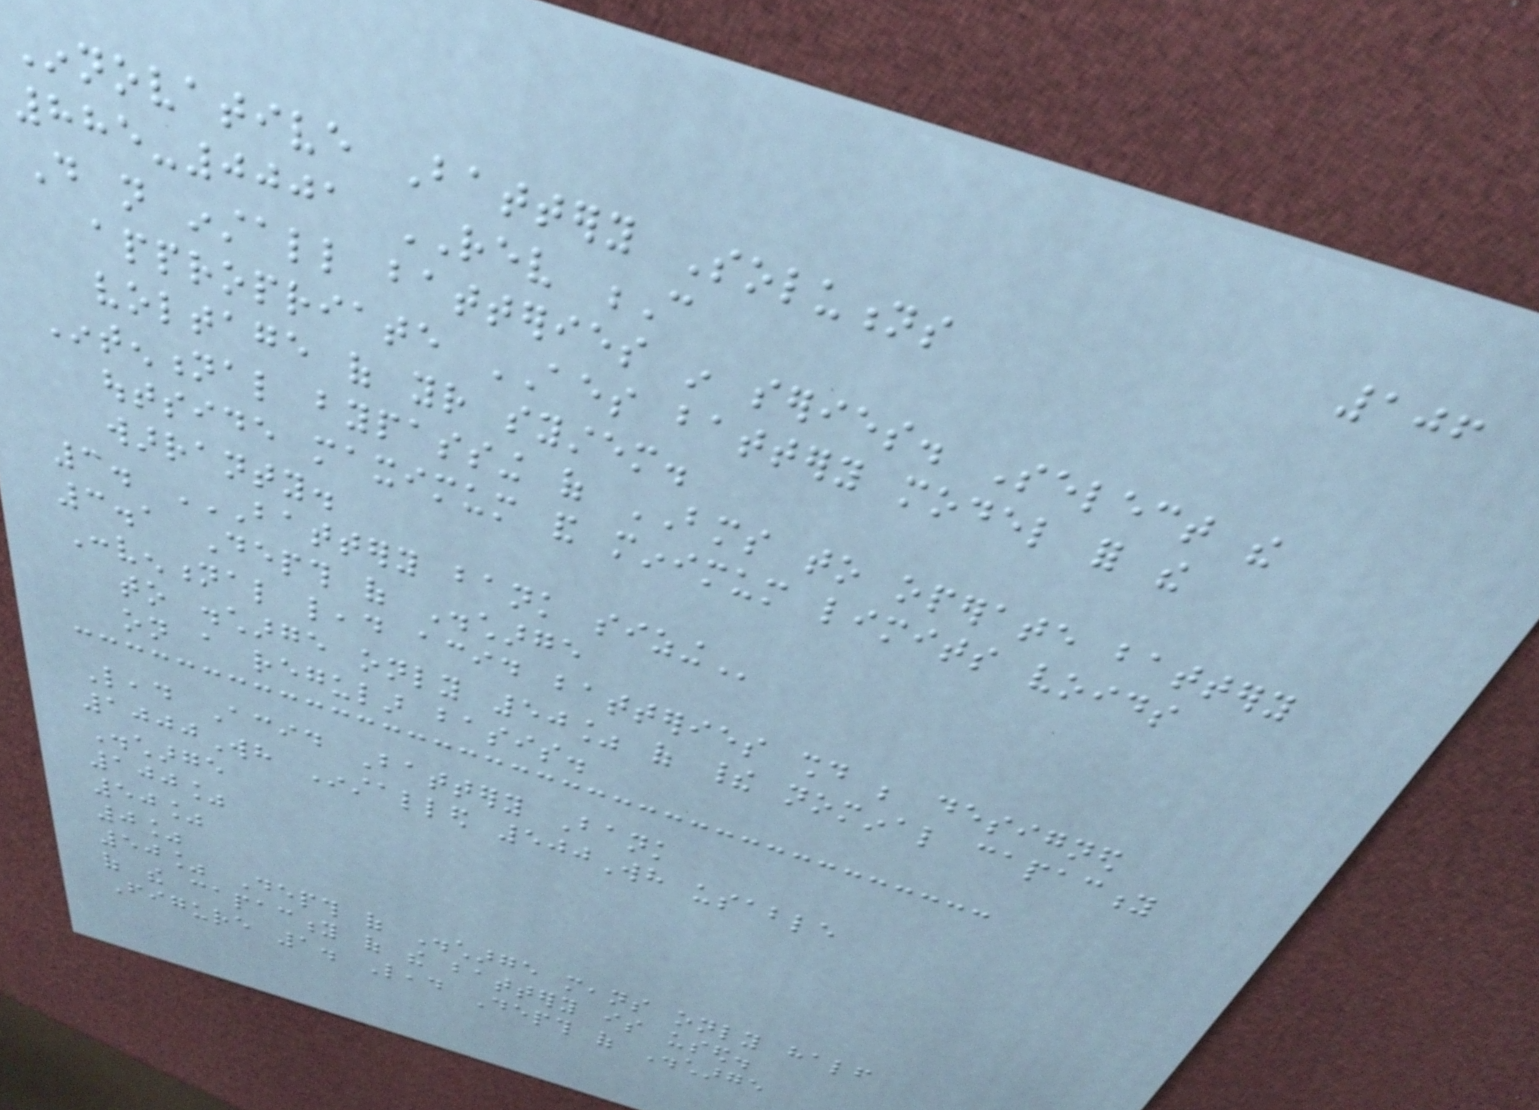106
Innovative Battery Solutions
885-0001 REV C
Do not install batteries in series. Select the
appropriate AES battery model for the
voltage of your system.
Intentional bypassing of BMS to operate battery
outside maximum and minimum limits voids
warranty.
3. BATTERY BANK SIZING
3.1 Depth of Discharge
Conventional lead acid batteries should be designed
to discharge only 50% of their nominal capacity
on a regular basis.
Lead Acid Battery Bank
1000Wh Installed 500Wh usable
Discharge
100%
50%
0%
50% Depth of Discharge means only half
of the capacity of the battery is used.
Figure 1. Lead Depth of Discharge
